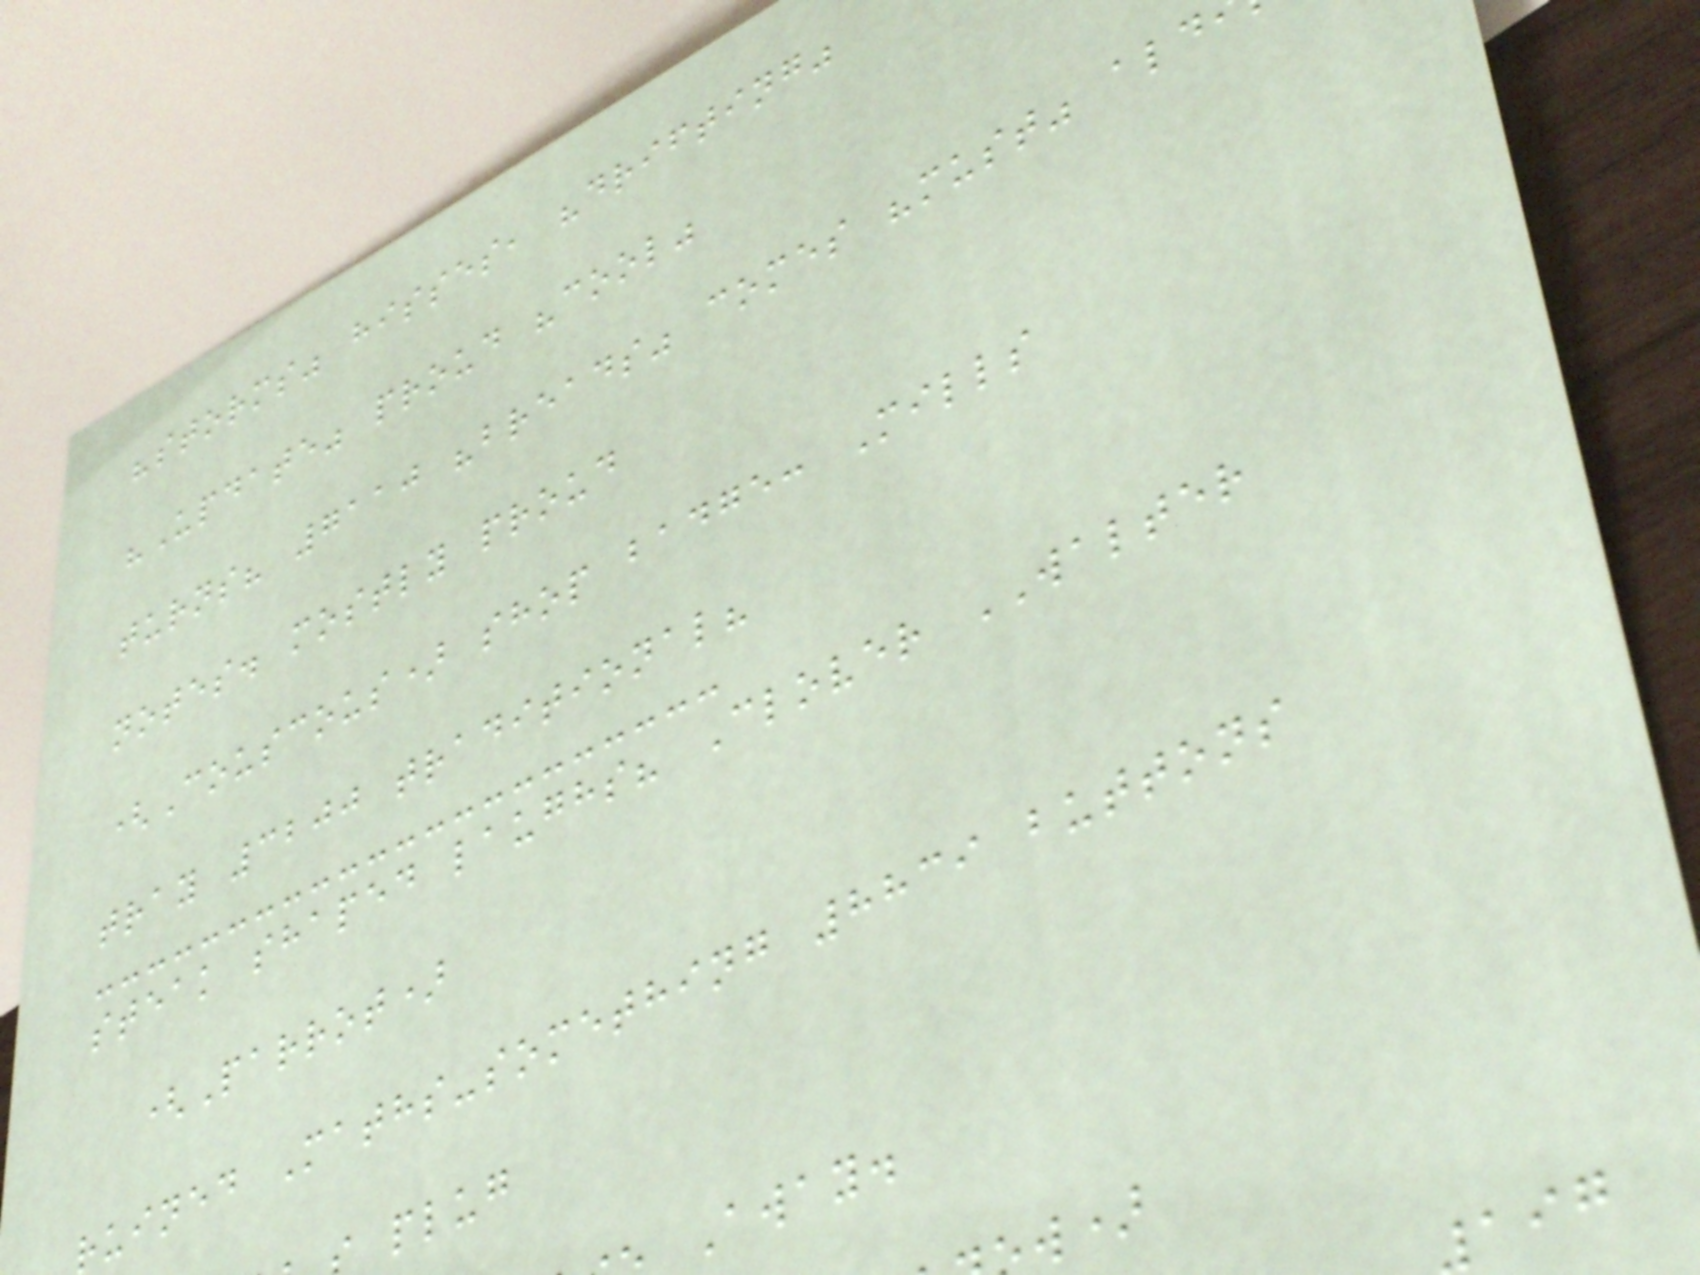"storms" hisses, "drifting"
"Update" proud "cool"
turns? 7110 "breads" comes "must" ald
notes. mostly proud
(Couscous) shop badge: Mills
tray 3200 traditional?
steak shaped laughs? Clover WALTER
(Parrot)
ruined Maths-something 8839 buttons
plug
